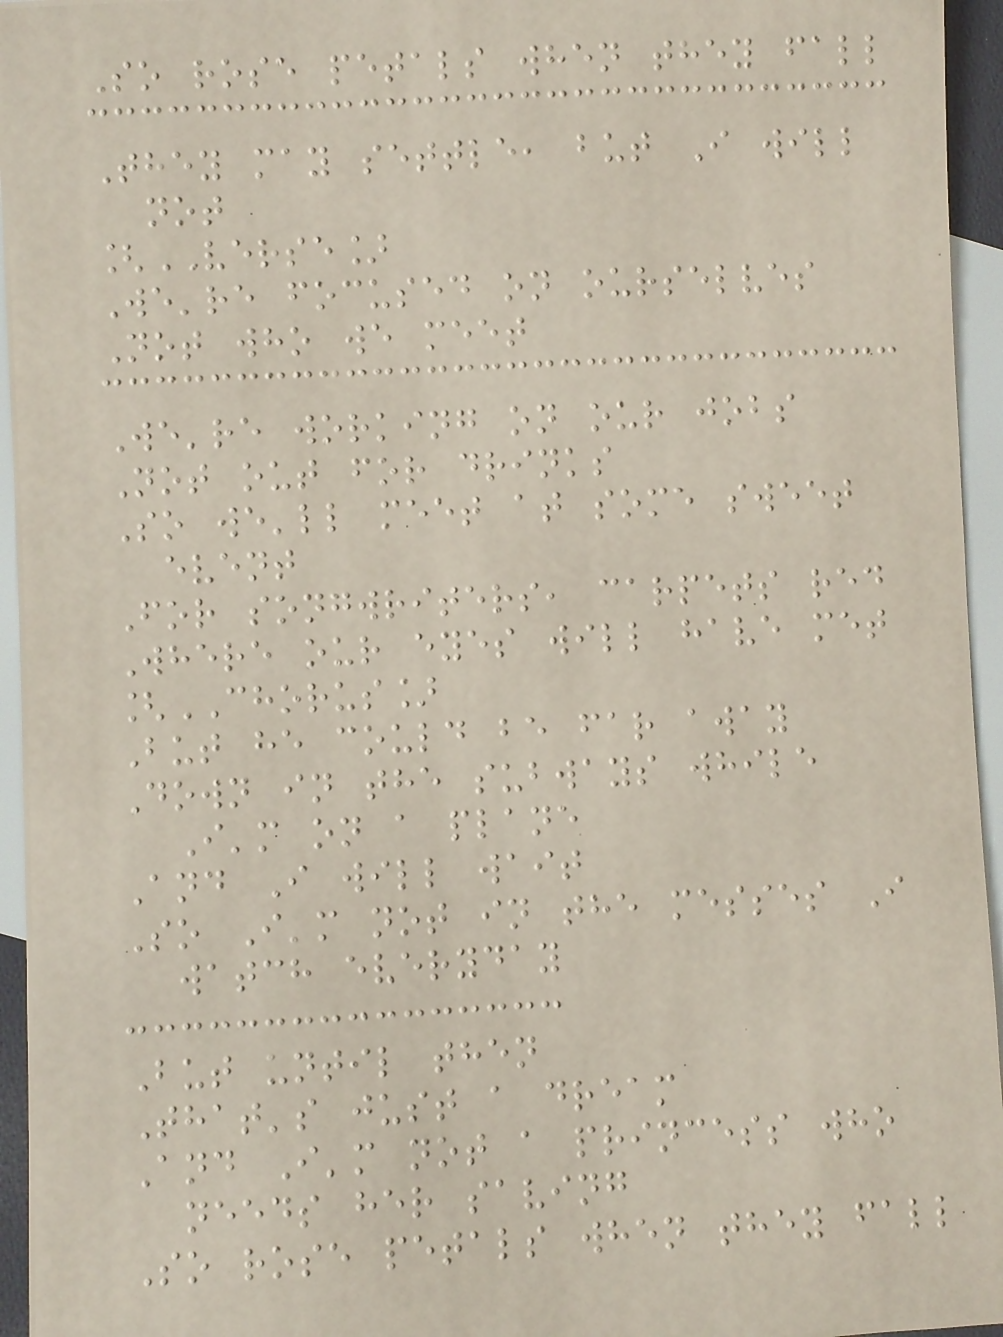So rose petals when they fall
They may settle, but I will
not
[VERSE]
We're focused on ourselves
Not who we meet
We're working on our jobs
Not out for drinks
So we'll meet at some sweet
event
For songwriters, carpets red
Where our eyes will have met
[CHORUS]
But he could be far away
Down in the subways while
I'm on a plane
And I will wait
So I'm not in the messes I
watch everyday
But until then
That's just a dream
And I'm not a princess who
needs her saving
So rose petals when they fall
